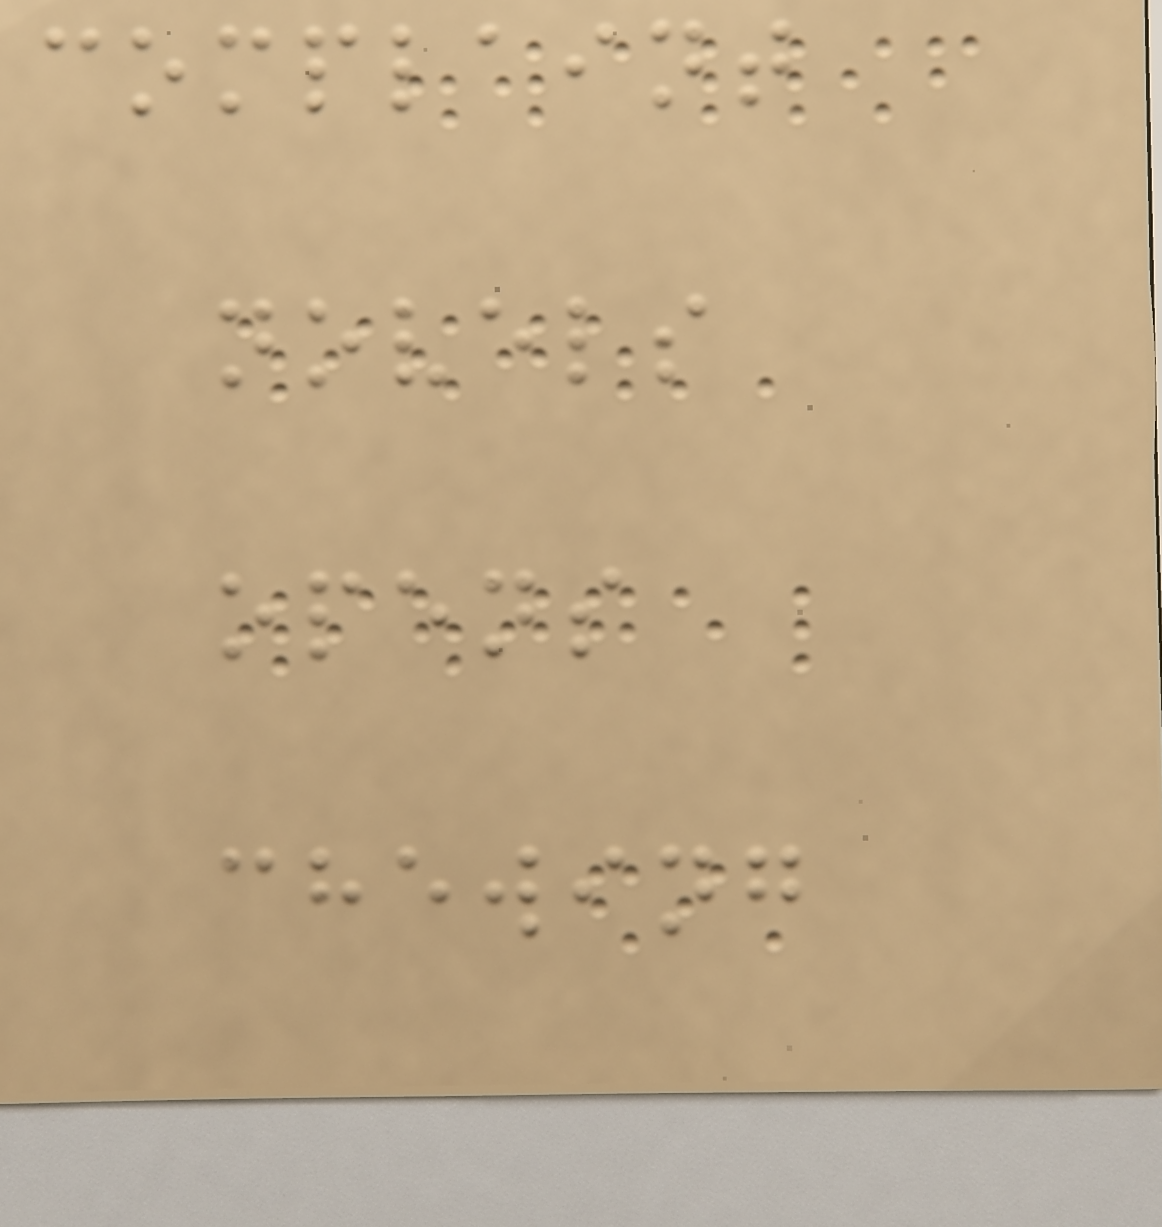complaint
novels
opens
chewing
